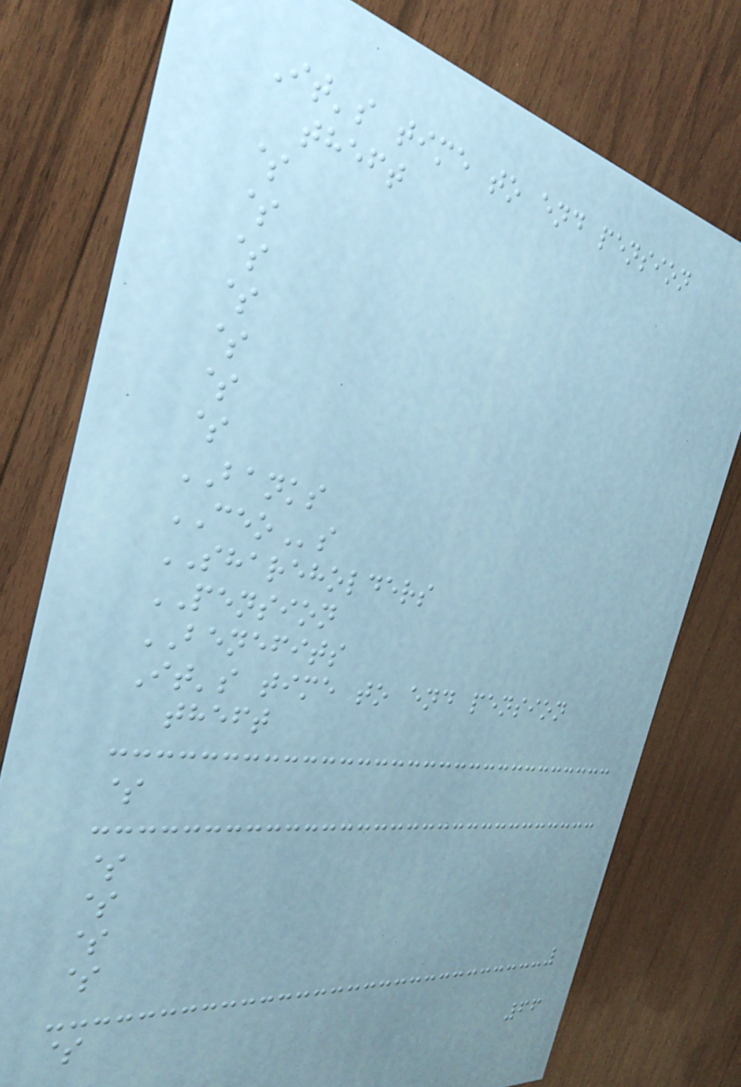It's time to end pension
theft
$
$
$
$
$
$
$
BANKS
CEOs
SHAREHOLDERS
PENSION
BENEFITS
It's time to end pension
theft
$
$
$
$
$
$
66
